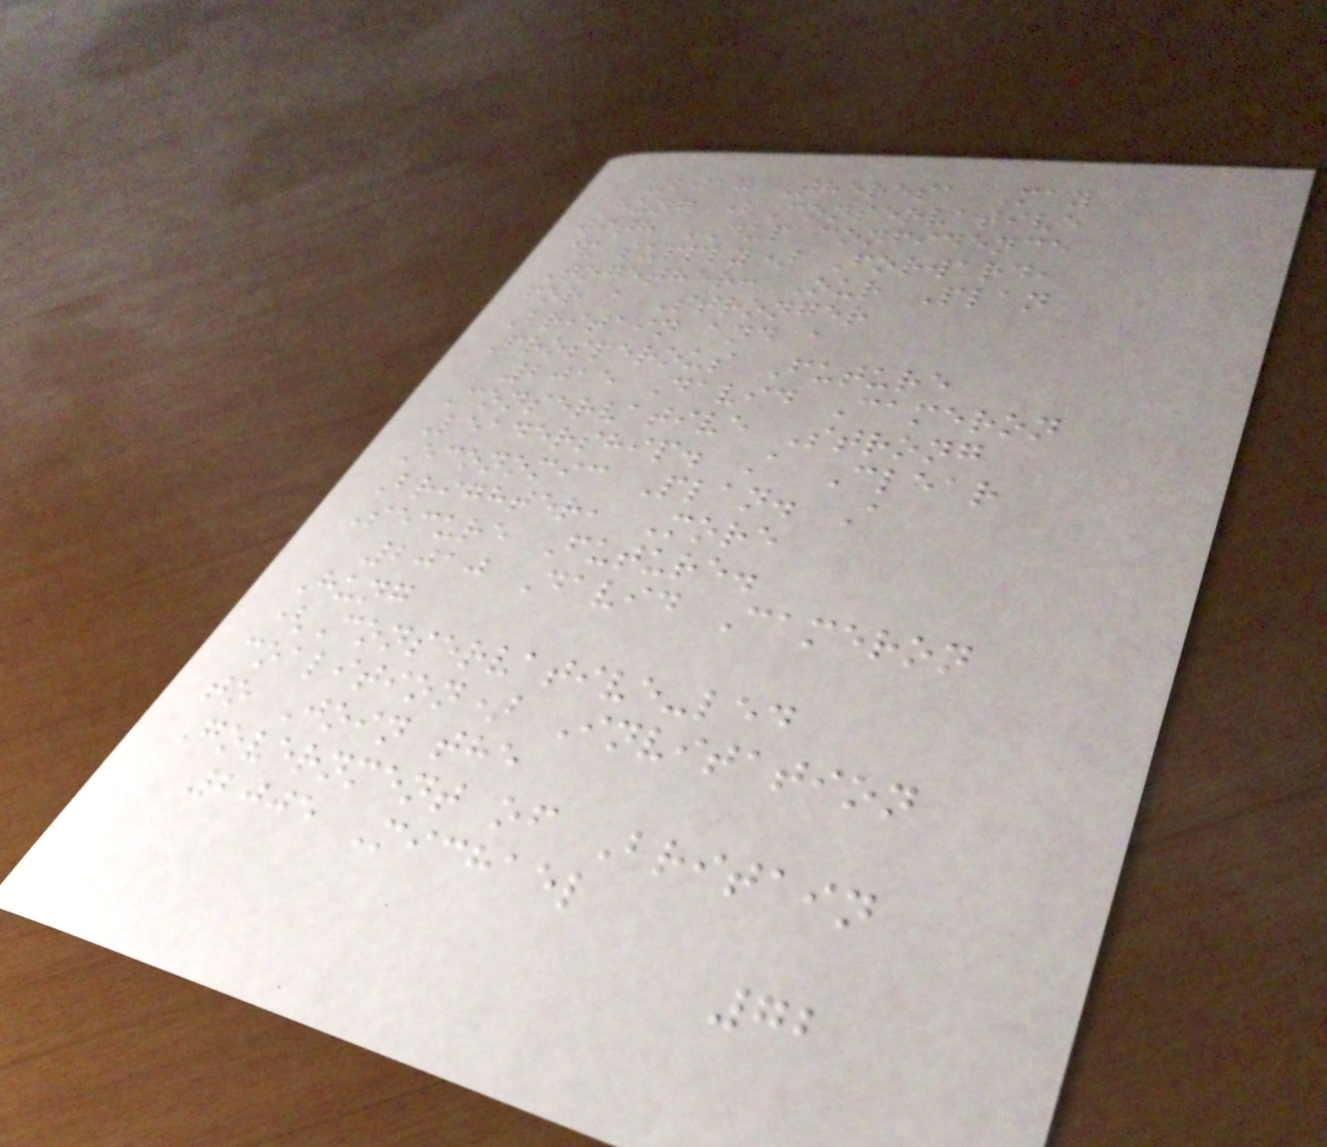2017 Theresa May
Hung (Conservative
with DUP confidence
& supply) Forward,
Together: Our Plan
for a Stronger
Britain and a
Prosperous Future
2015 David Cameron
Conservative Strong
Leadership. A Clear
Economic Plan. A
Brighter, More
Secure Future.
2010 David Cameron
Hung
(Conservative-led
coalition) Invitation
to Join the
Government of Britain
2005 Michael
72
